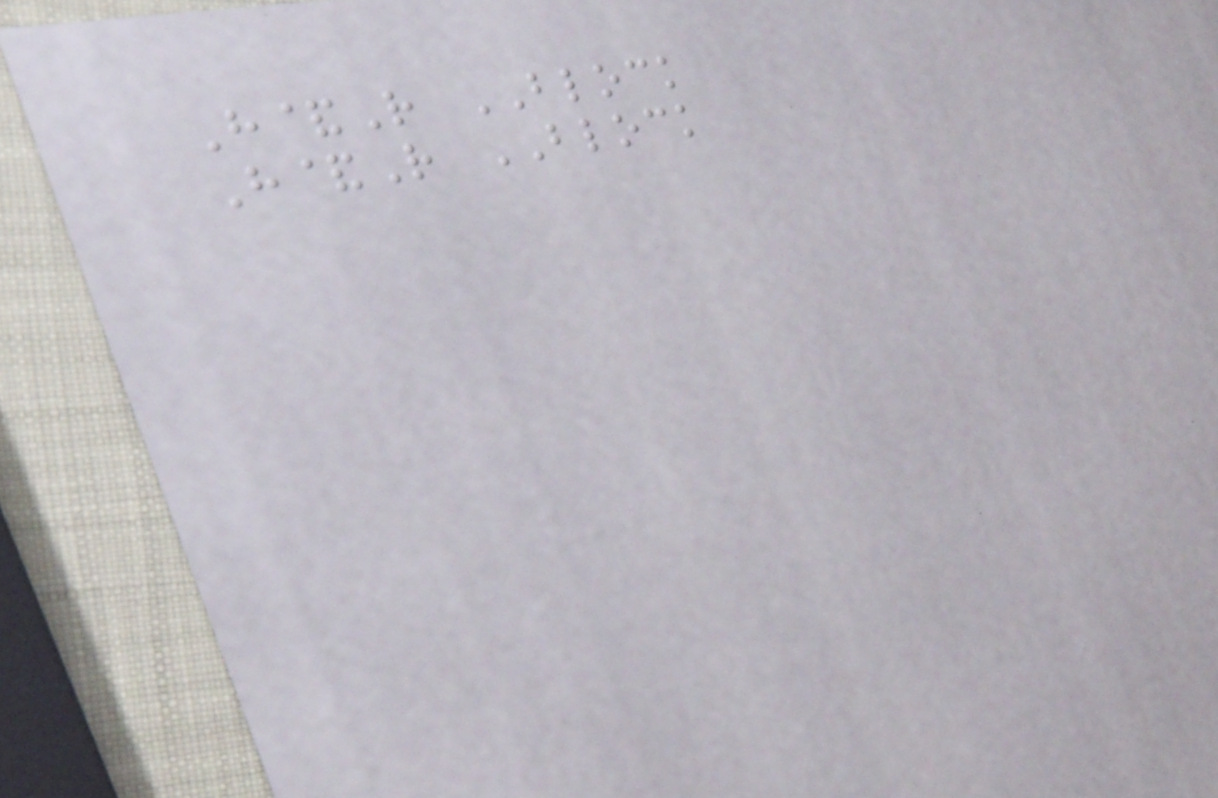H&R BLOCK
H&R BLOCK
